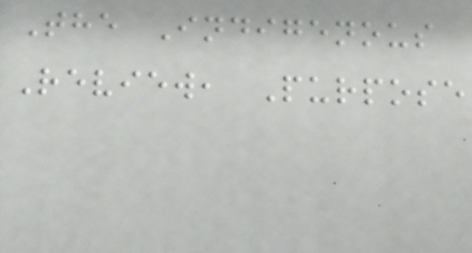The Indigenous
Review, Purpose
